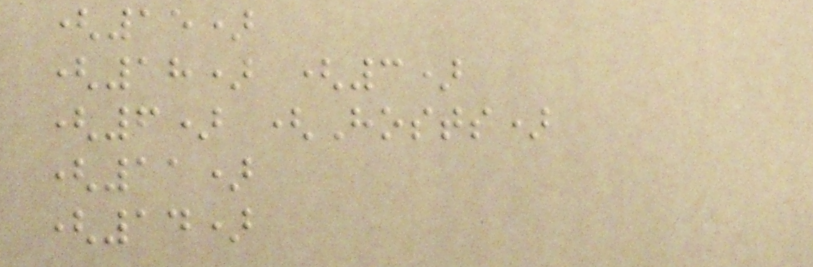(15)
(18) (3)
(6) (Hosts)
(11)
(14)
